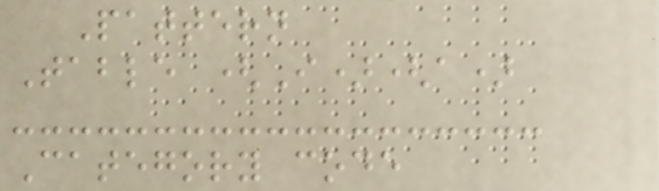Pattern
Table (I)(a)
Category code
